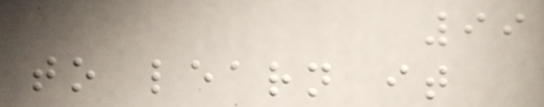99
to learn it
